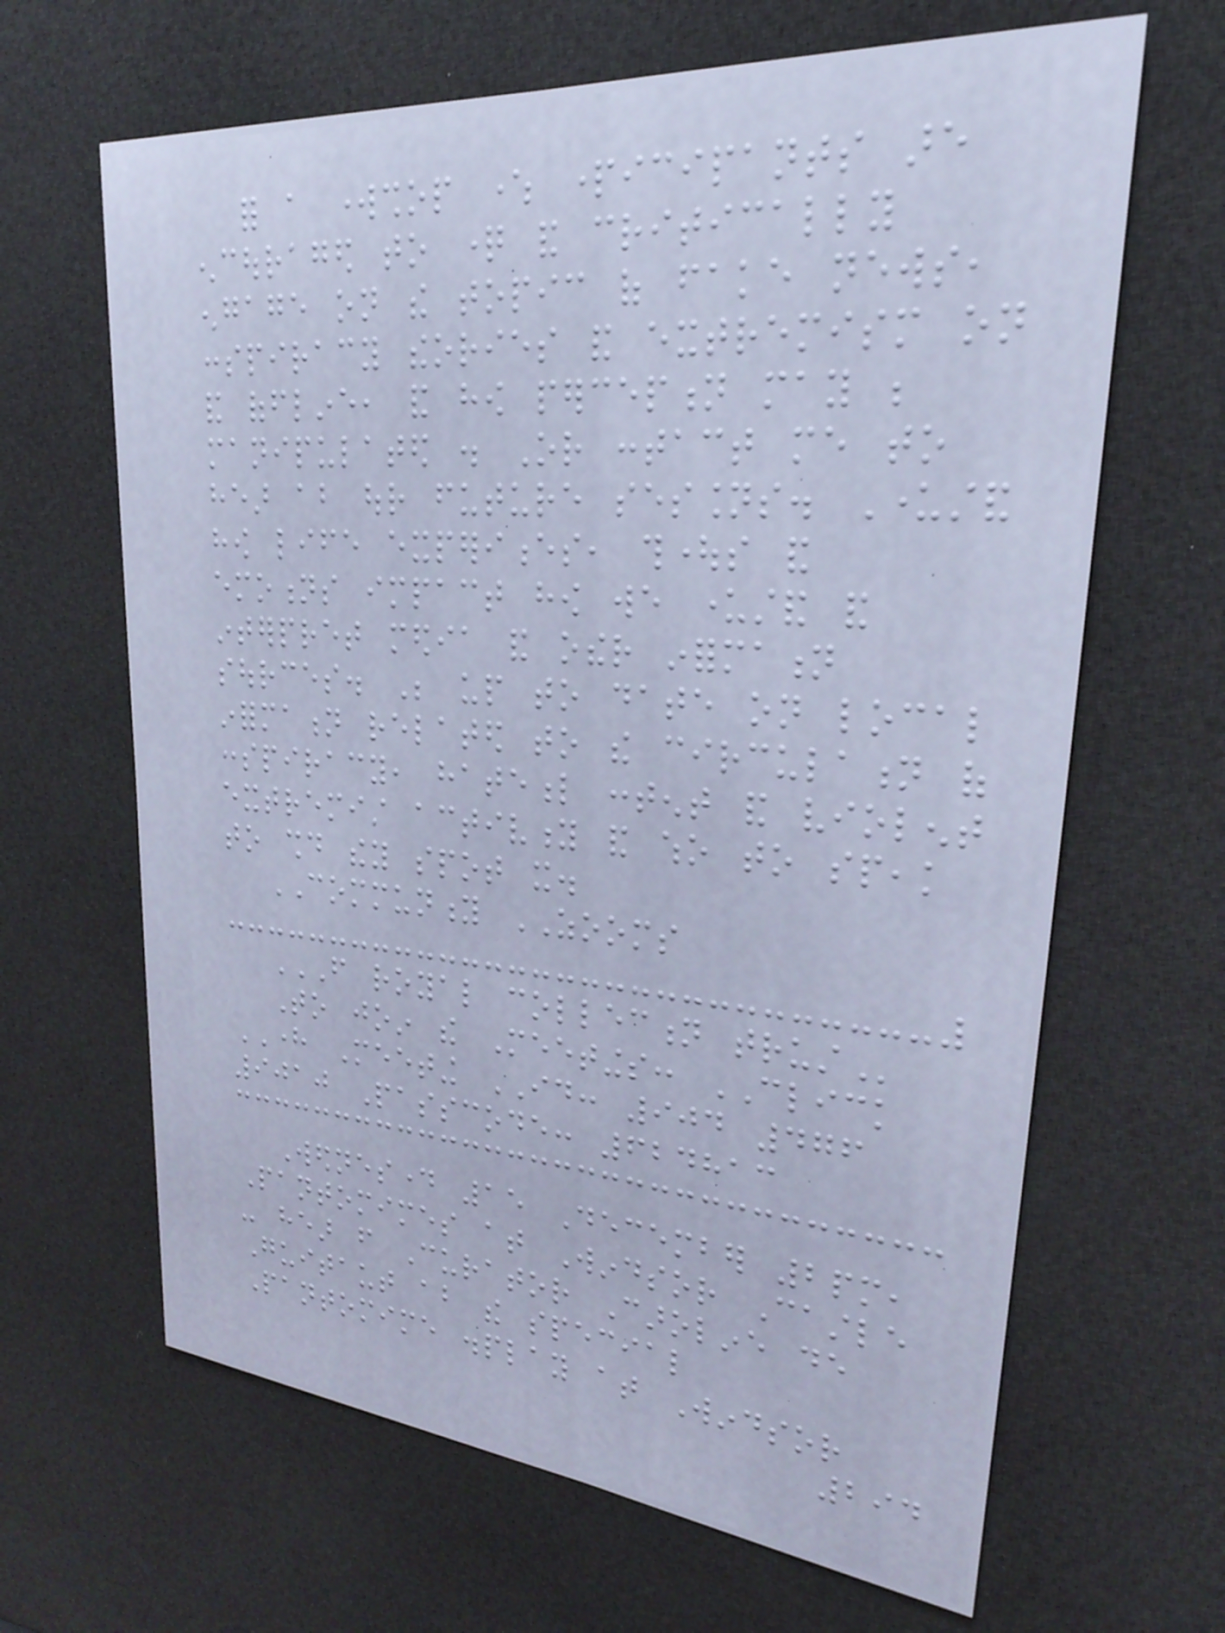for a workshop where participants are
encouraged to question and critically
engage on the topic of fake news,
conspiracy theories and extremism on
and offline, and how perception may be
manipulated . Or contact me to
hear about our future sessions. Understand
how life experiences, thoughts and
emotions impact how we understand and
interpret media and other information
sources. Be up to date on local
information related to the circulation of
conspiracy, hateful content and violent
extremist activity and who to speak
to should they spot it.
COMMUNITY ZOOMS
FROM ROYAL COLLECTION TRUST
To join the Meetings: CLICK
HERE Meeting ID: 904 476
9010 Passcode: 624813
Wednesday 15 December 2pm,
Pantomimes at Windsor Castle
- hear from Curator Caroline de
Guitaut about the special
Pantomime display at Windsor
294
